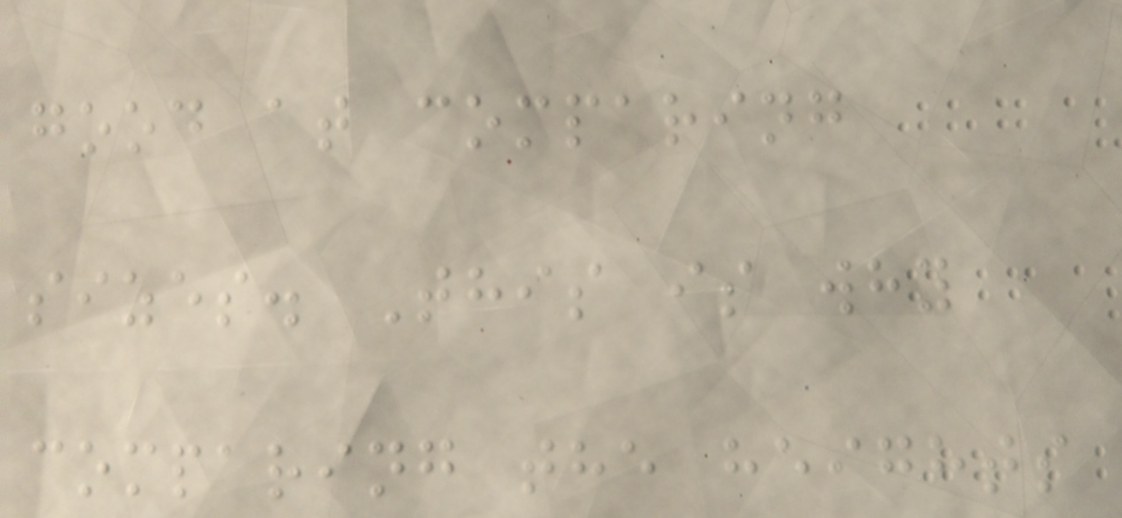good at comparing
sizes. This is why
comparing the heights
